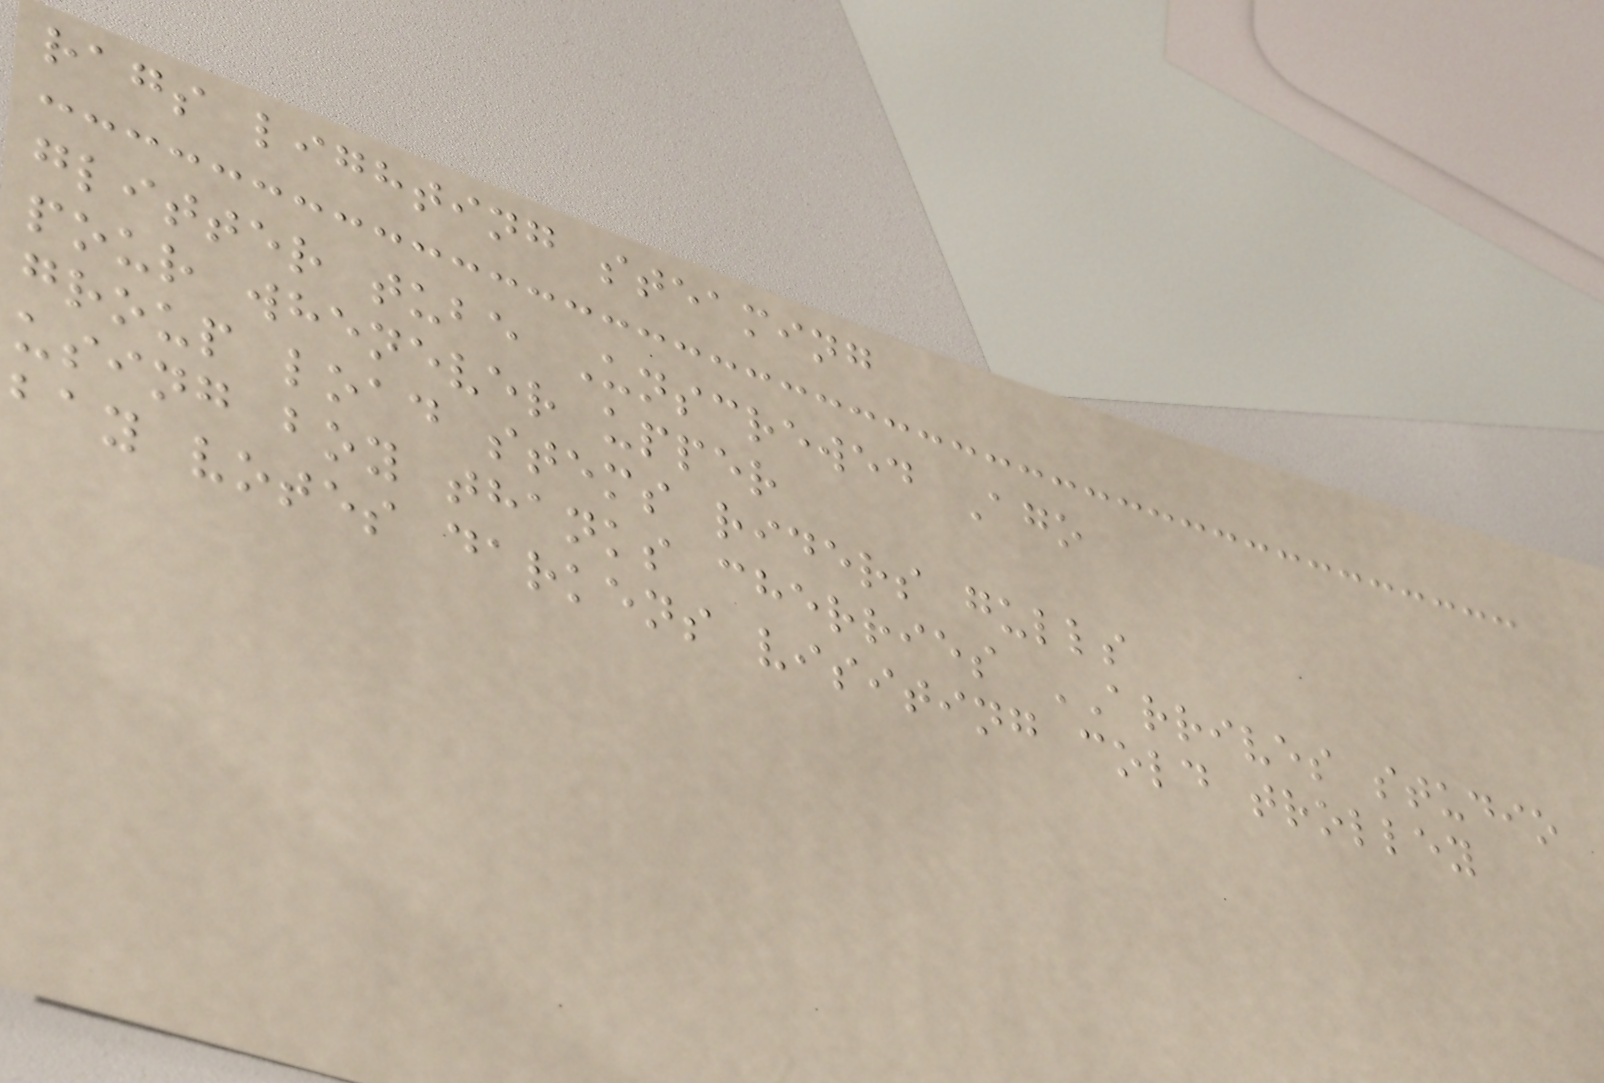rags lighting steaming
glitter tube Unscrewed Ago
pour whenever upper
group load stems riders gulls
using boy thanks cherries ARRIVES studio
bay votes darkens visiting cold trolley
